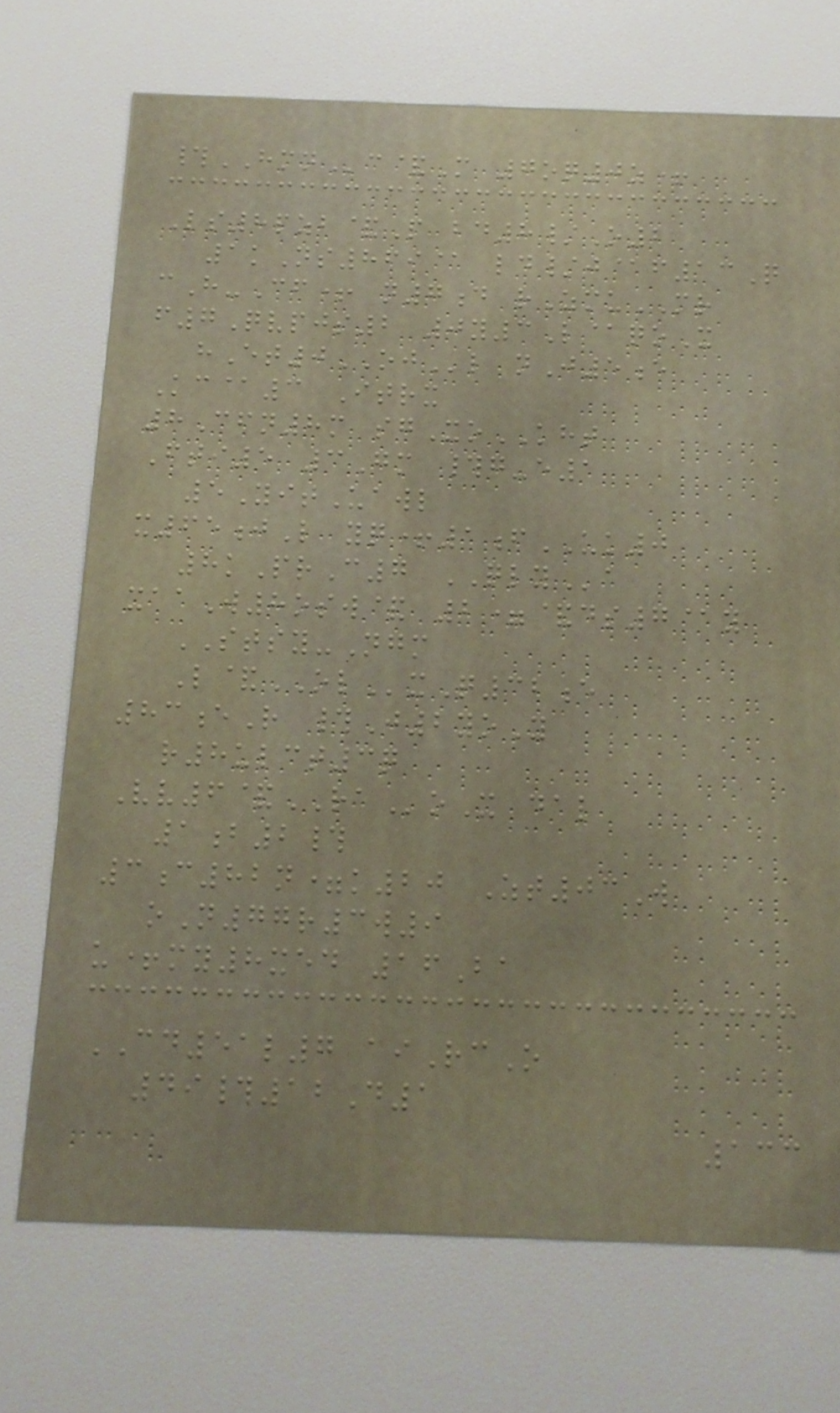#HMNc&M 7oq0z+
Ls8pzb&P bd8/O2
1kNs869@ ld/j@f13Q
cH-Cf+ n7d rZmuMR
f7Qvpjs2 0y3L@qoX
hEt0OJl nJ5e
Kc@3 Itrx
8Cfn8m sgXoKHT
Fti5 3Gm #g-e1
5YitUawl
x65jL yq+1fUK0
8kPrC7 QLYa
xaaW8osw& 2=&ds7@y
STSY-Ngm
L&OLxQ32e
83eR #J2yoY
r8ulct3q
Vv6&RAoX dal
1b2#
3c82n=k20 Zt03W
oN77r3w9
u+my8xed 16Ba
CD51l7 aiRcO
49#12D1
133
